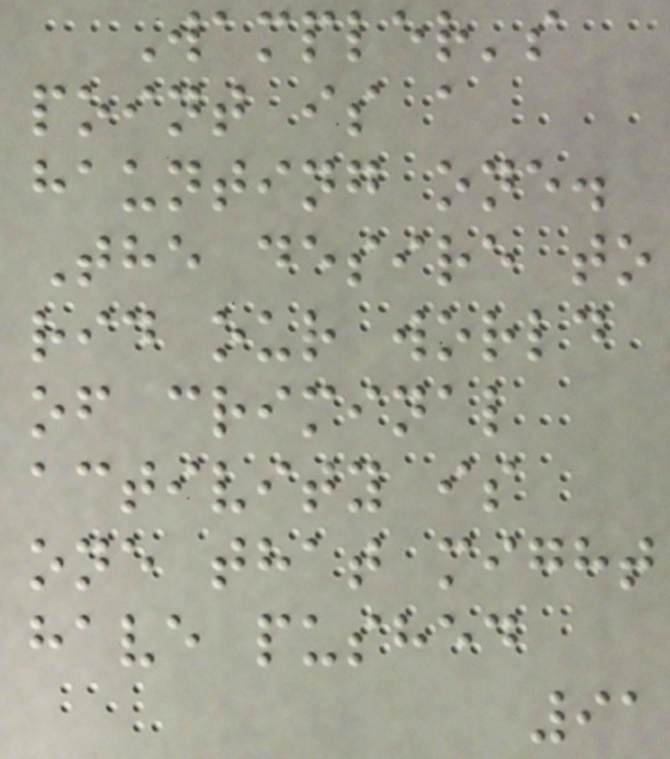Wampler's
point is a
haunting one.
The desire to
rid our world
of criminal
activity is
one that might
have pushed
91
